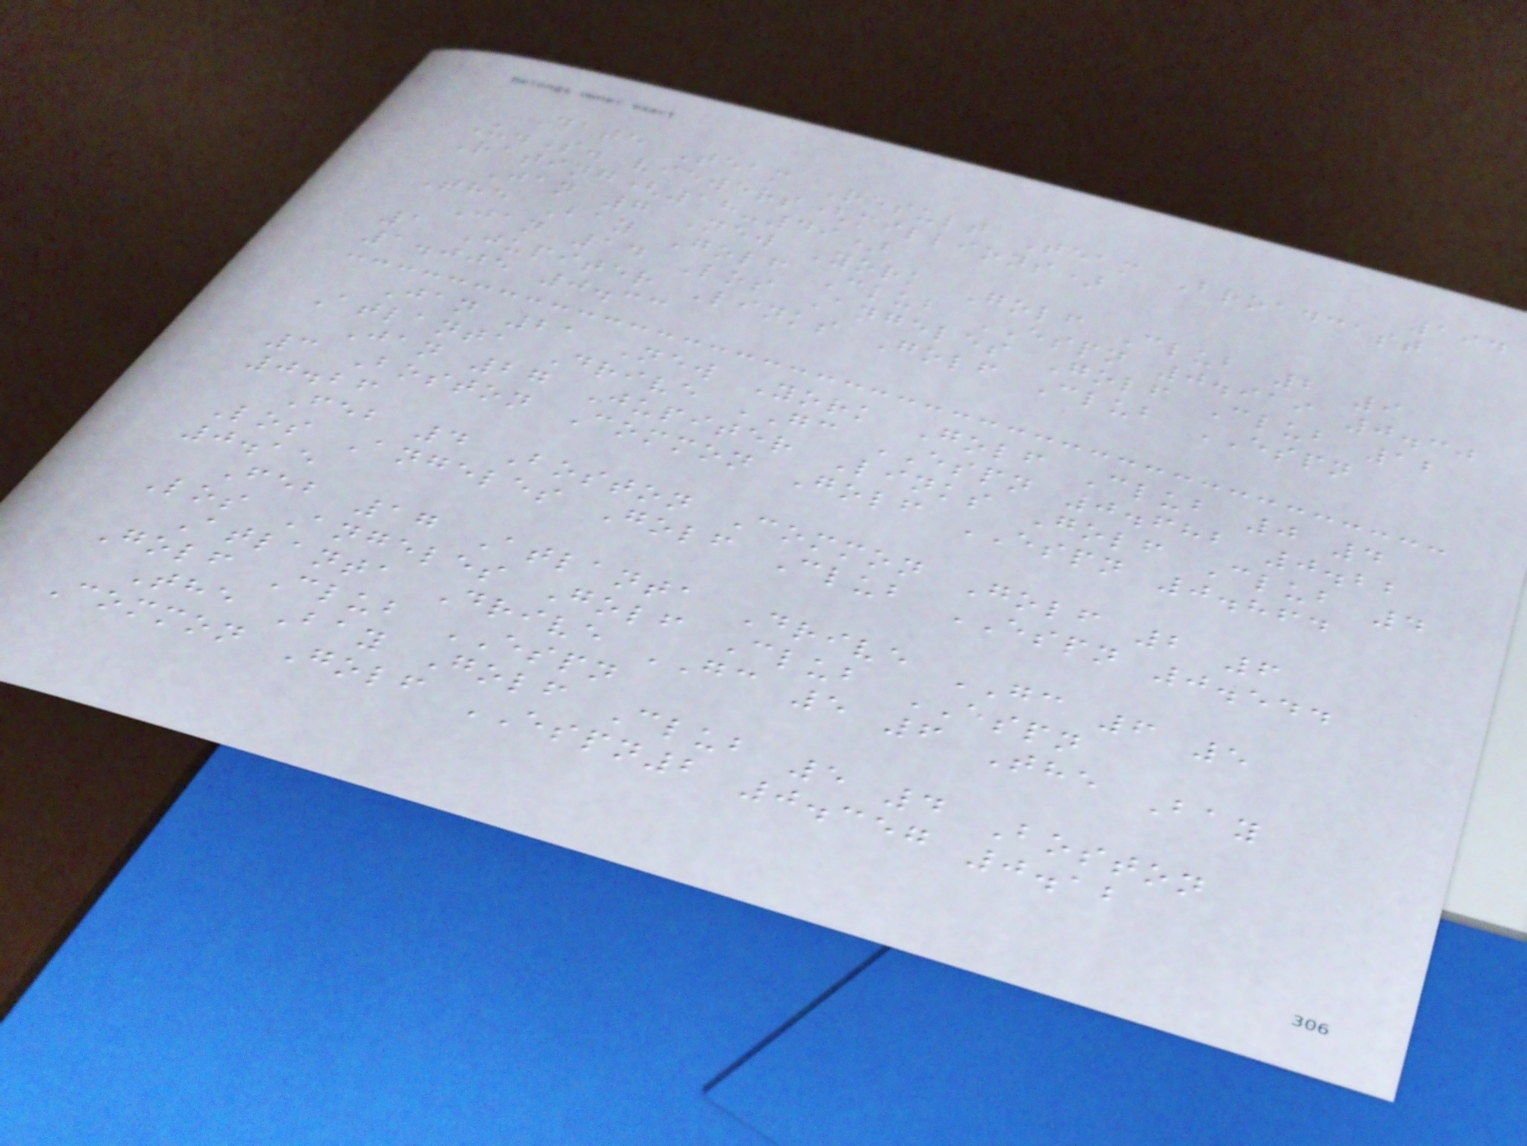194
Date Team Result Team Broadcast
U.S. viewers(millions)
Rating(18-49)
Jan 7 New York Golf Club 2 9
The Bay Golf Club ESPN 0.919 0.30
Jan 14 Los Angeles Golf Club 12
1 Jupiter Links Golf Club ESPN
1.005 0.33
Jan 21 New York Golf Club 0 4
Atlanta Drive GC ESPN 0.682 0.22
Jan 27 Jupiter Links Golf Club 4
3 Boston Common Golf ESPN 0.864
0.26
Feb 4 Boston Common Golf 2 6
Los Angeles Golf Club ESPN 0.544
0.15
Feb 17 Atlanta Drive GC 6 5
Los Angeles Golf Club ESPN
Atlanta Drive GC 5 6 The Bay
Golf Club ESPN
The Bay Golf Club 5 4 Boston
Common Golf ESPN2 0.357 0.12
